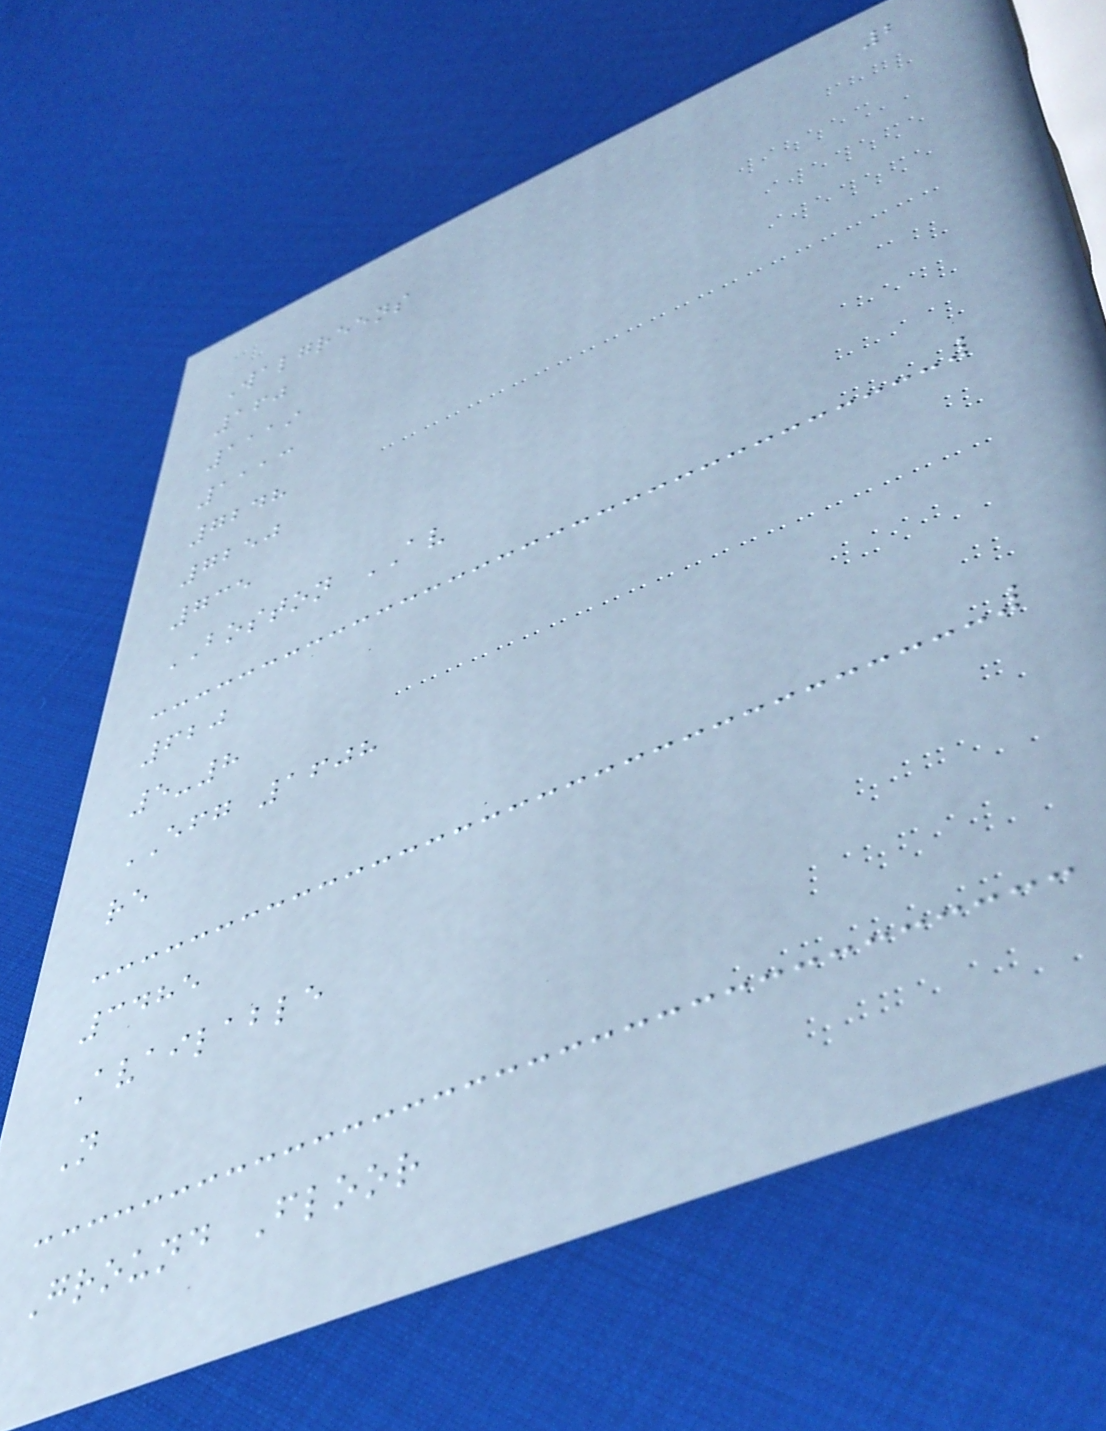2
Walgreens
160
1119
1113
7248
7250
735
BOSTON AV
620
5-8
EFG 1608
re
3485
Available
N
Ground Floor
